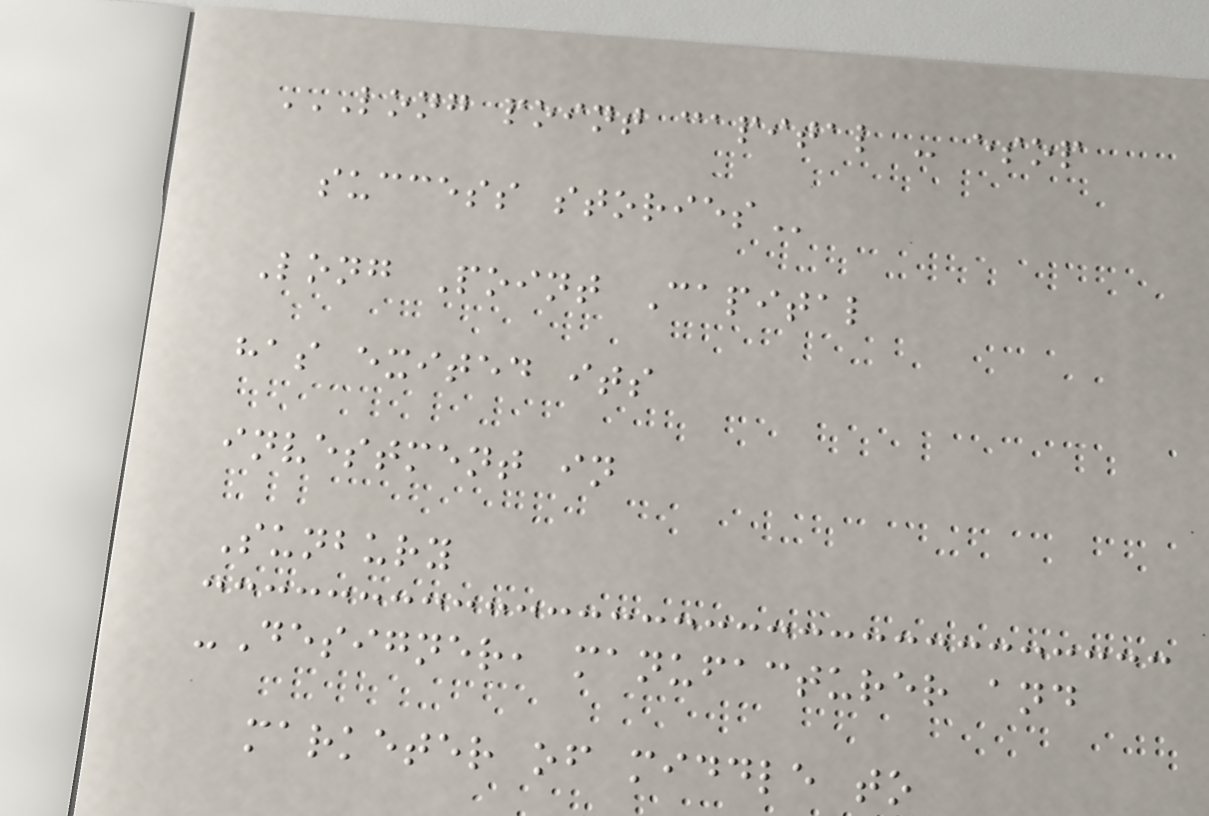LONG POINT CAPITAL - ESOP
SUCCESS STORIES
Long Point Capital
has exited its
investment in
Sunbury
-Designer, manufacturer and
marketer of middle to
